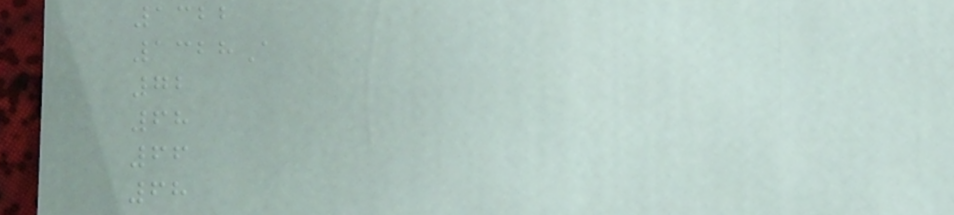1322
1328A
72
68
66
68
